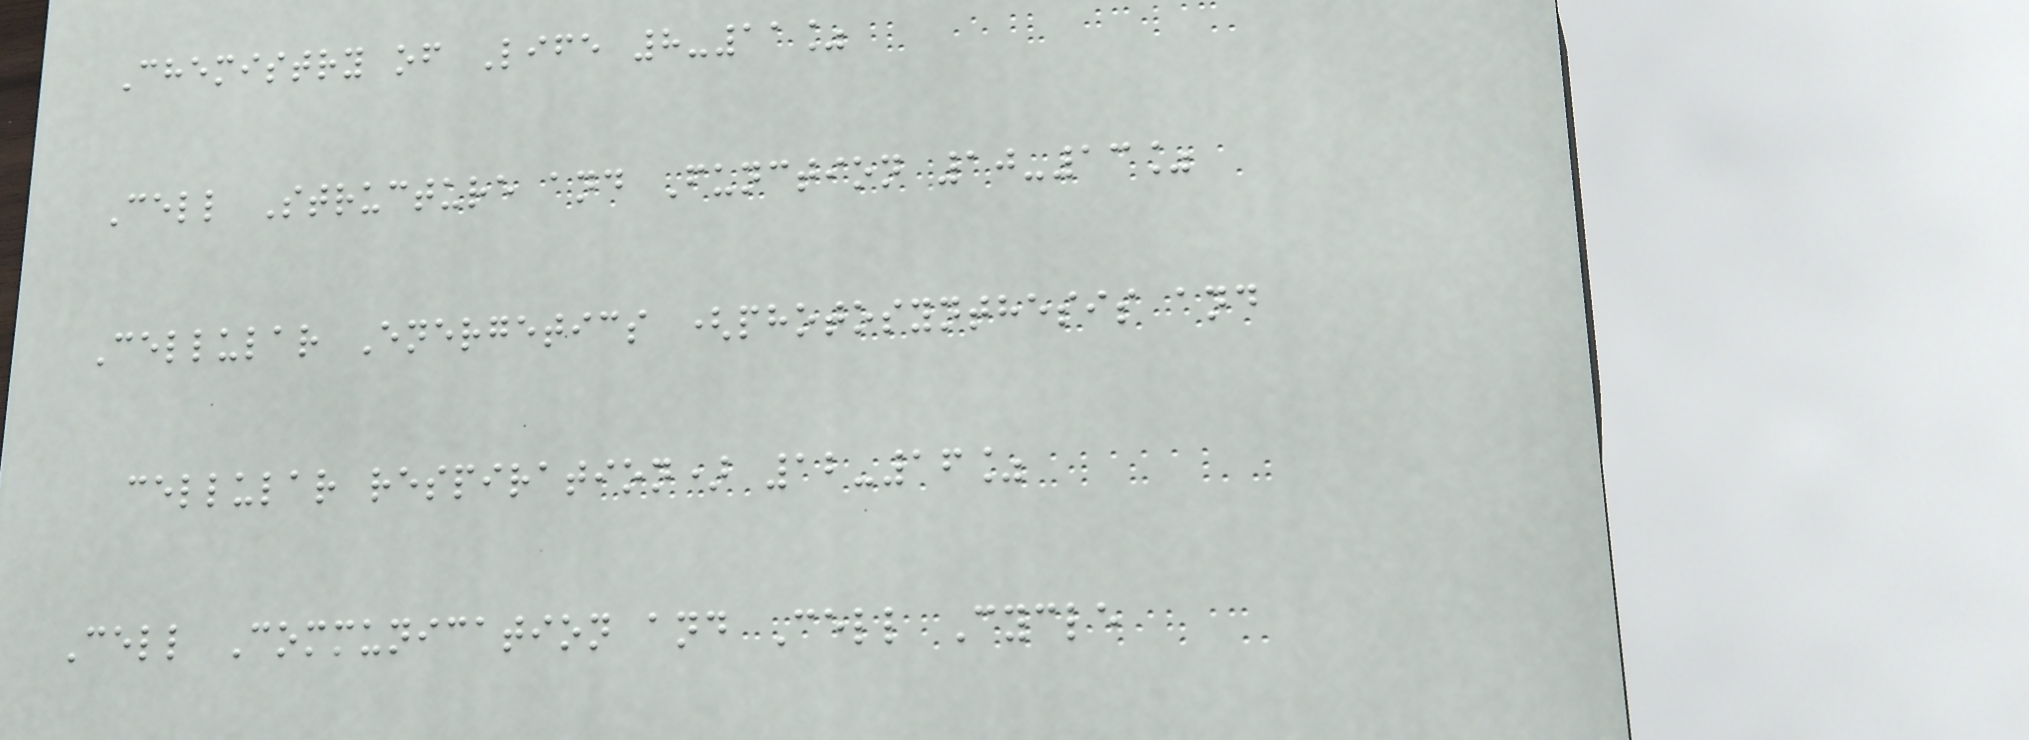Chemistry of Life 8-11%
Cell Structure and Function 10-13%
Cellular Energetics (photosynthesis and
cellular respiration) 12-16%
Cell Communication and Cell Cycle
